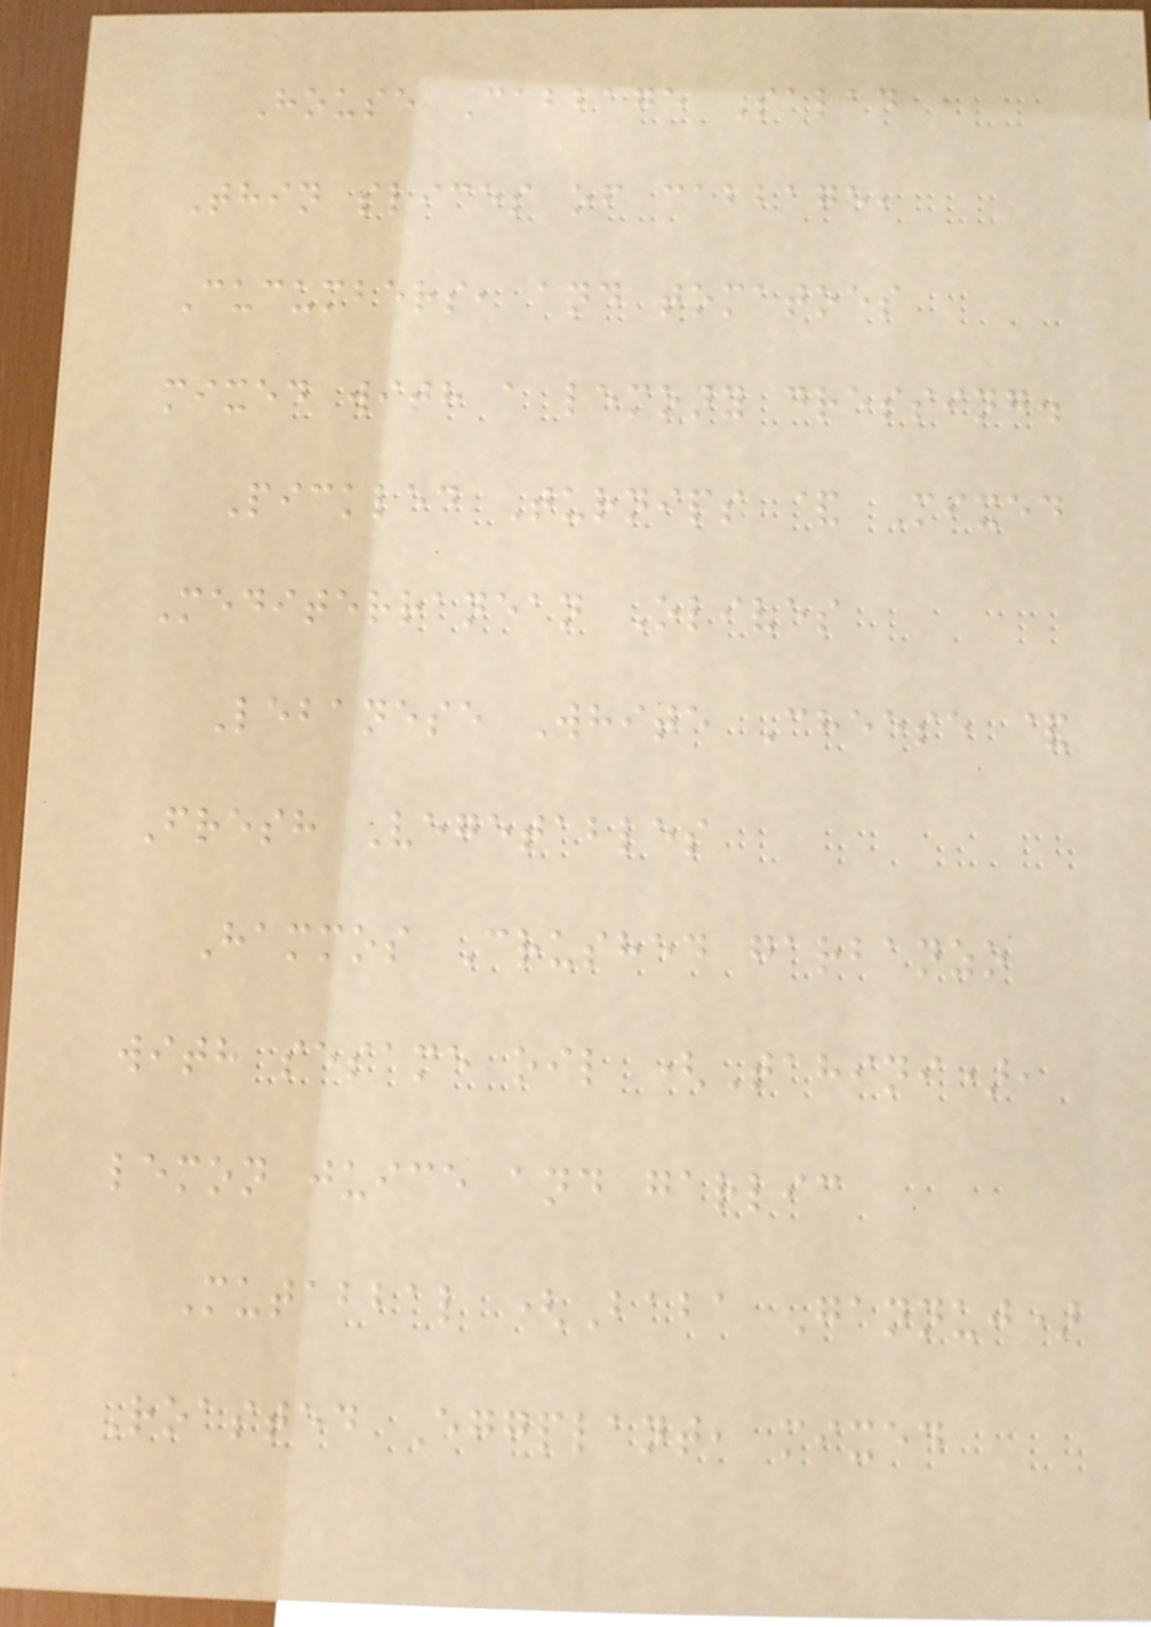House Cabbage Salad
Thin slices of cabbage,
Cucumbers, and tomatoes
mixed with a lemony dressing.
Pickled Turnips & Mixed
Mediterranean Olives
Lebanese White Cheese &
Fresh Vegetables
Hammos Crushed garbanzo
with sesame oil (Tahini),
lemon juice and garlic
Mutabbal (Baba Gannuj)
Roasted Eggplant, mixed
